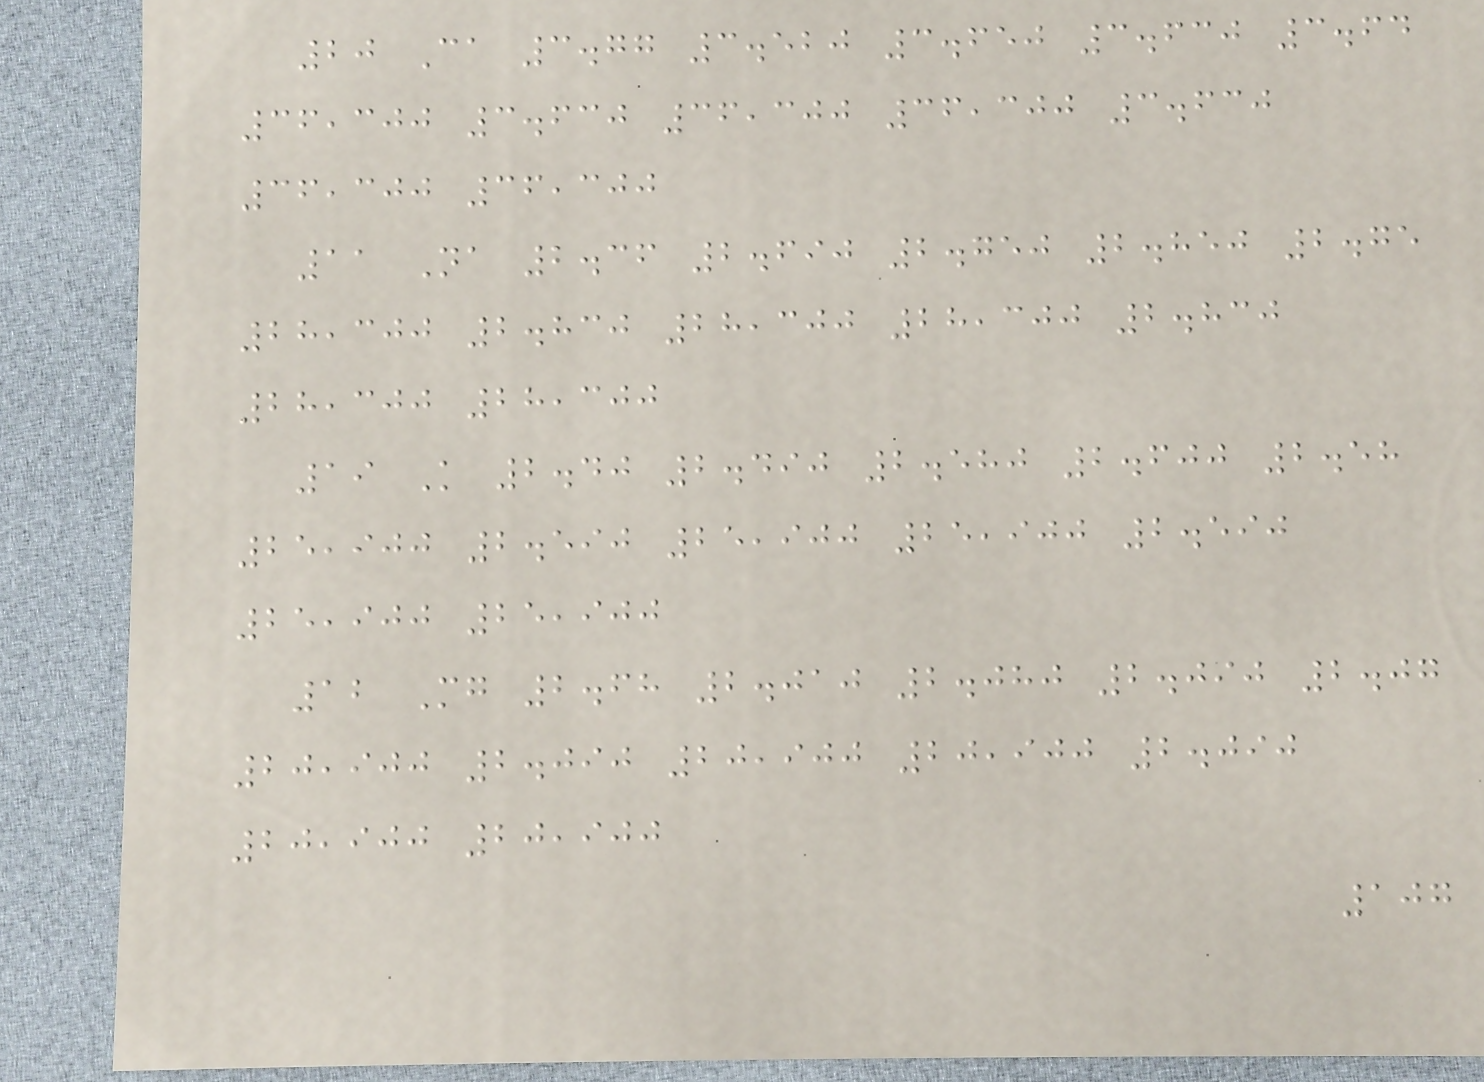20 Ca 3.77 3.520 3.650 3.630 3.64
36,300 3.630 36,300 36,300 3.630
36,300 36,300
11 Na 2.36 2.690 2.750 2.850 2.75
28,300 2.830 28,300 28,300 2.830
28,300 28,300
19 K 2.40 2.490 2.580 2.600 2.58
25,900 2.590 25,900 25,900 2.590
25,900 25,900
12 Mg 2.68 2.010 2.080 2.090 2.07
20,900 2.090 20,900 20,900 2.090
20,900 20,900
107
